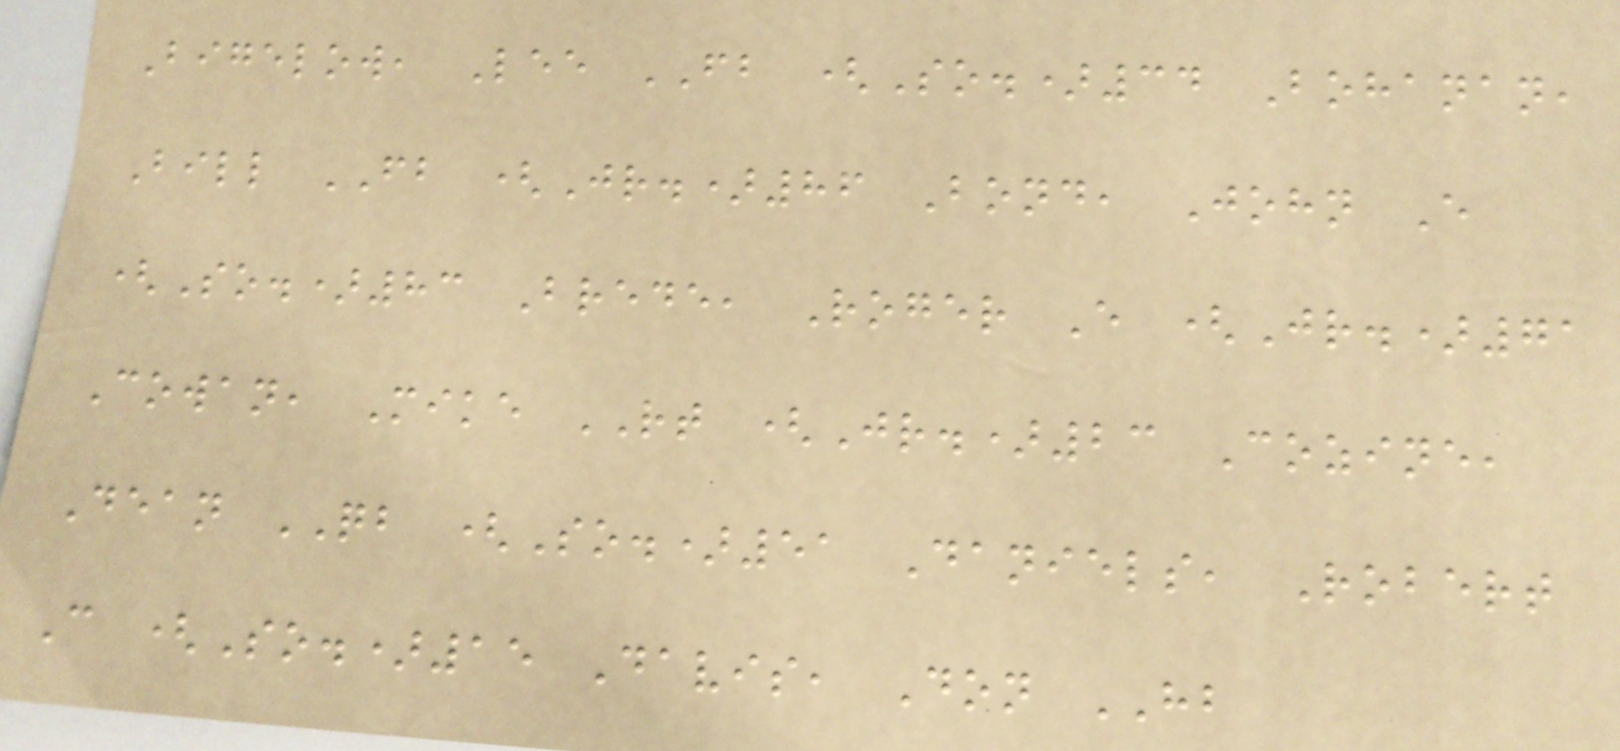Bigelow, Lee FB (So.)34 Bohanan,
Bill FB (Jr.)86 Bond, John E
(So.)83 Brede, Roger E (Jr.)71
Cowan, Mike RT (Jr.)23 Cozine,
Dean QB (So.)51 Daniels, Robert
C (So.)15 Davis, Don HB
